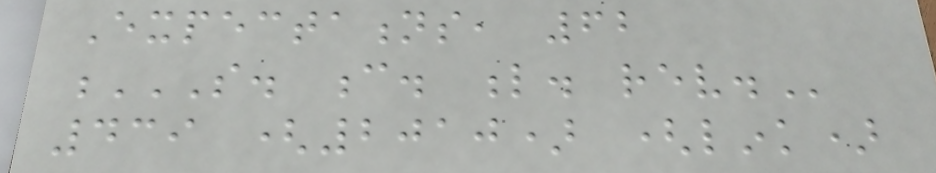Expectations, 62
S. C. L. REV.
439 (2010) (link)
